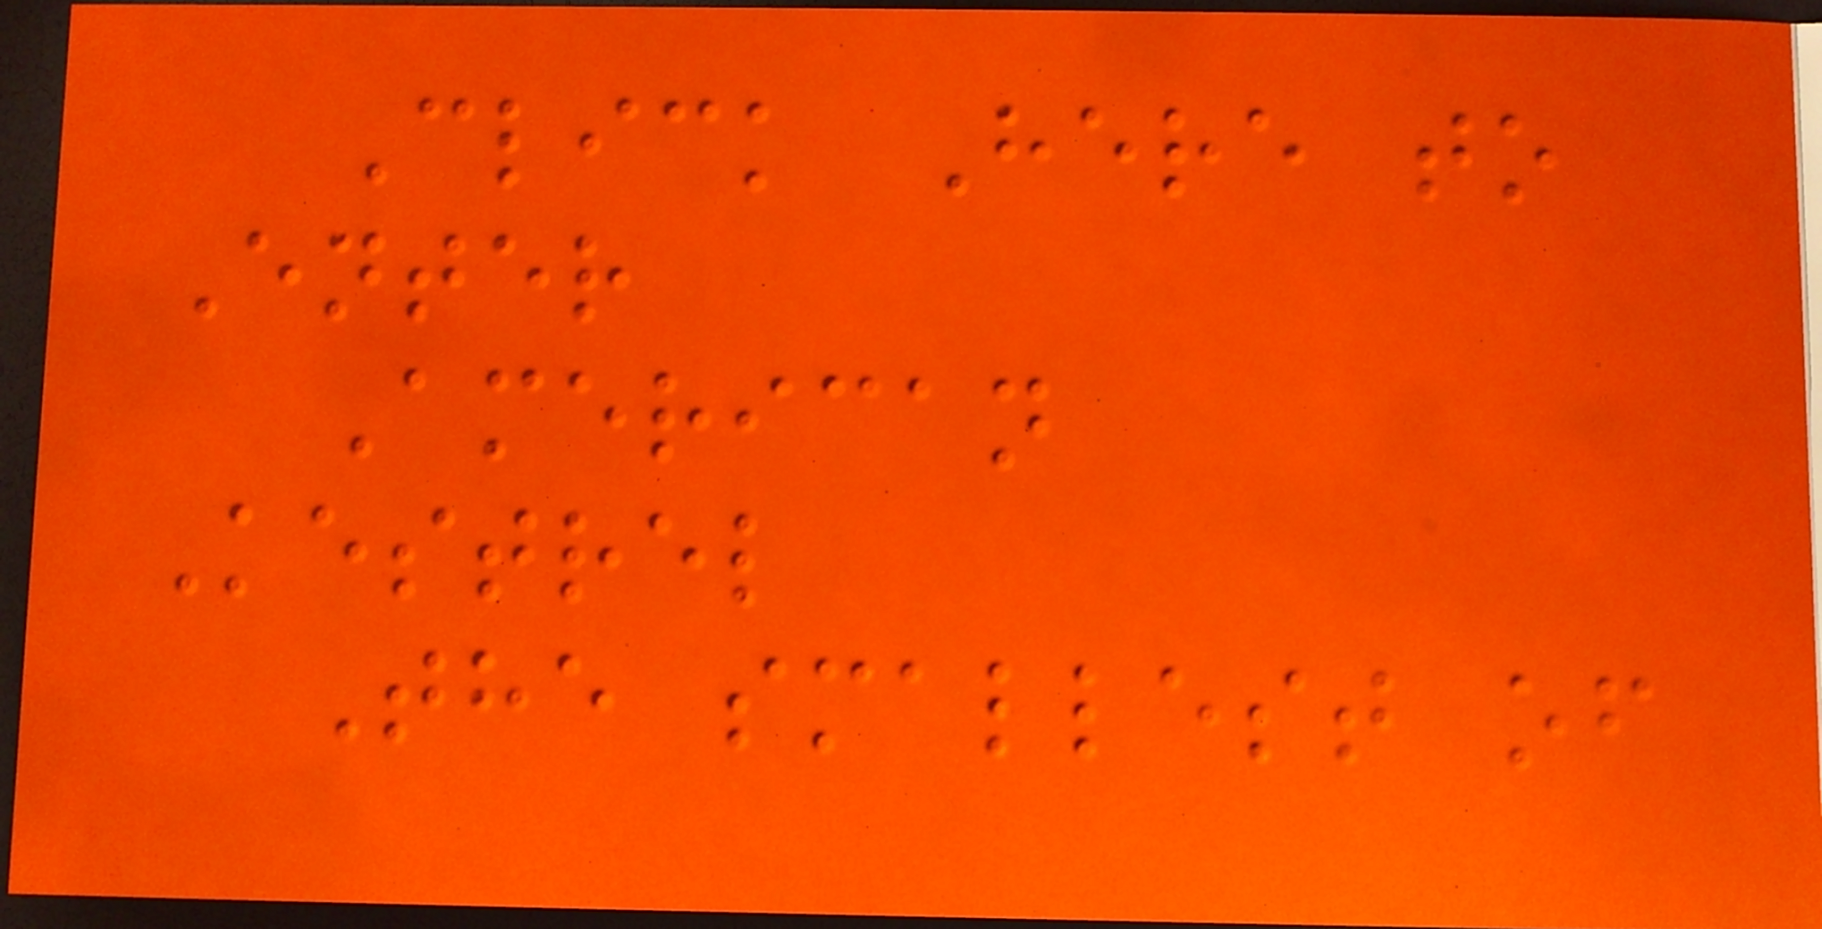Click Here to
Enter
American
Kestrel
The smallest of
